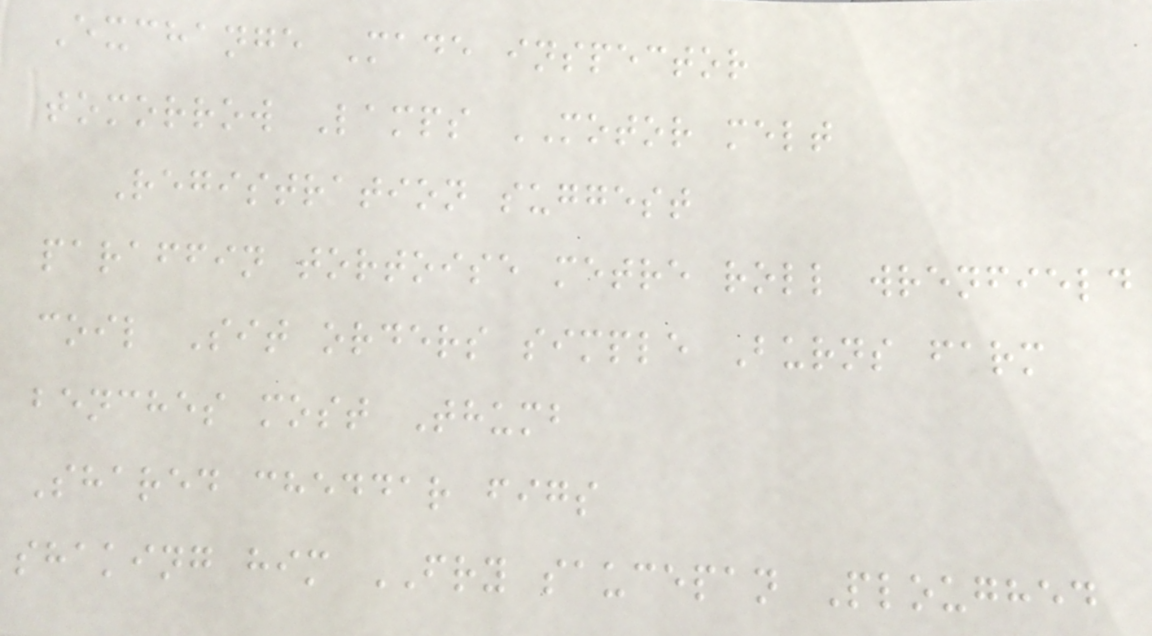Exchange Made inspector
tomorrow Lamps MOTOR melt
Registration suggest
paraffin tortoise metre roll wrenfield
coil Sit orders simple Burns farm
benches most Thumb
Shared cheddar figs
shaking him FRY saucepan Ploughed
